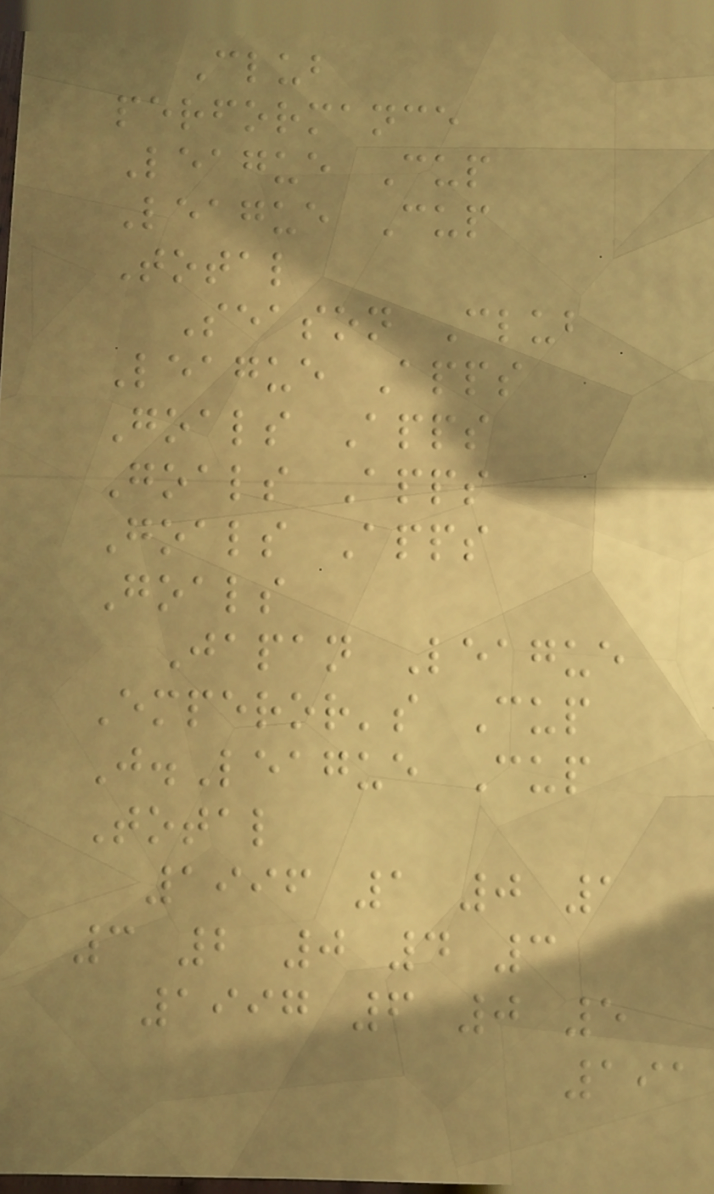Club
performance
League Cup
League Cup
Total
Season Club
League Apps
Goals Apps
Goals Apps
Goals Apps
Goals
Japan League
Emperor's Cup
J.League Cup
Total
1996 1 0 1
3 2 0 4 3
1997 6 0 5
191
